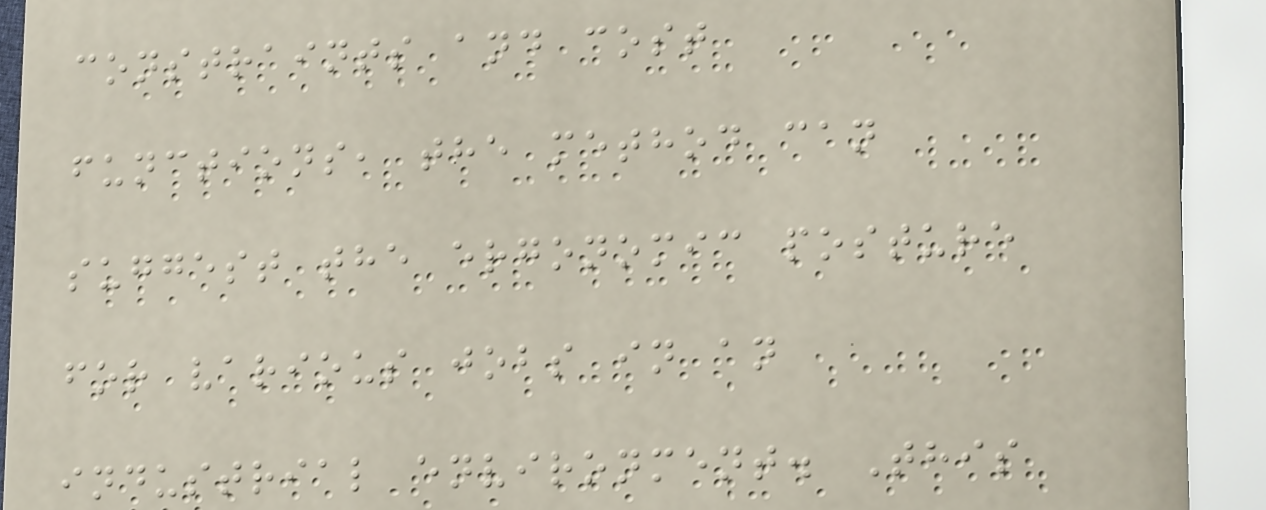constraints and cost
functions, the method can
suggest the ergonomic posture
for various jobs in an
industrial environment. This
